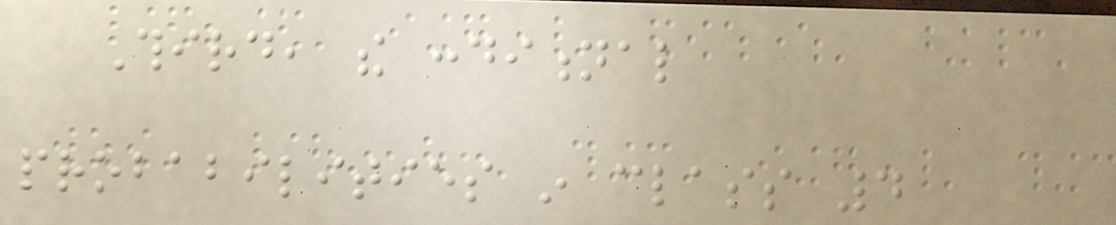Third, the conditional
probabilities in class 4
